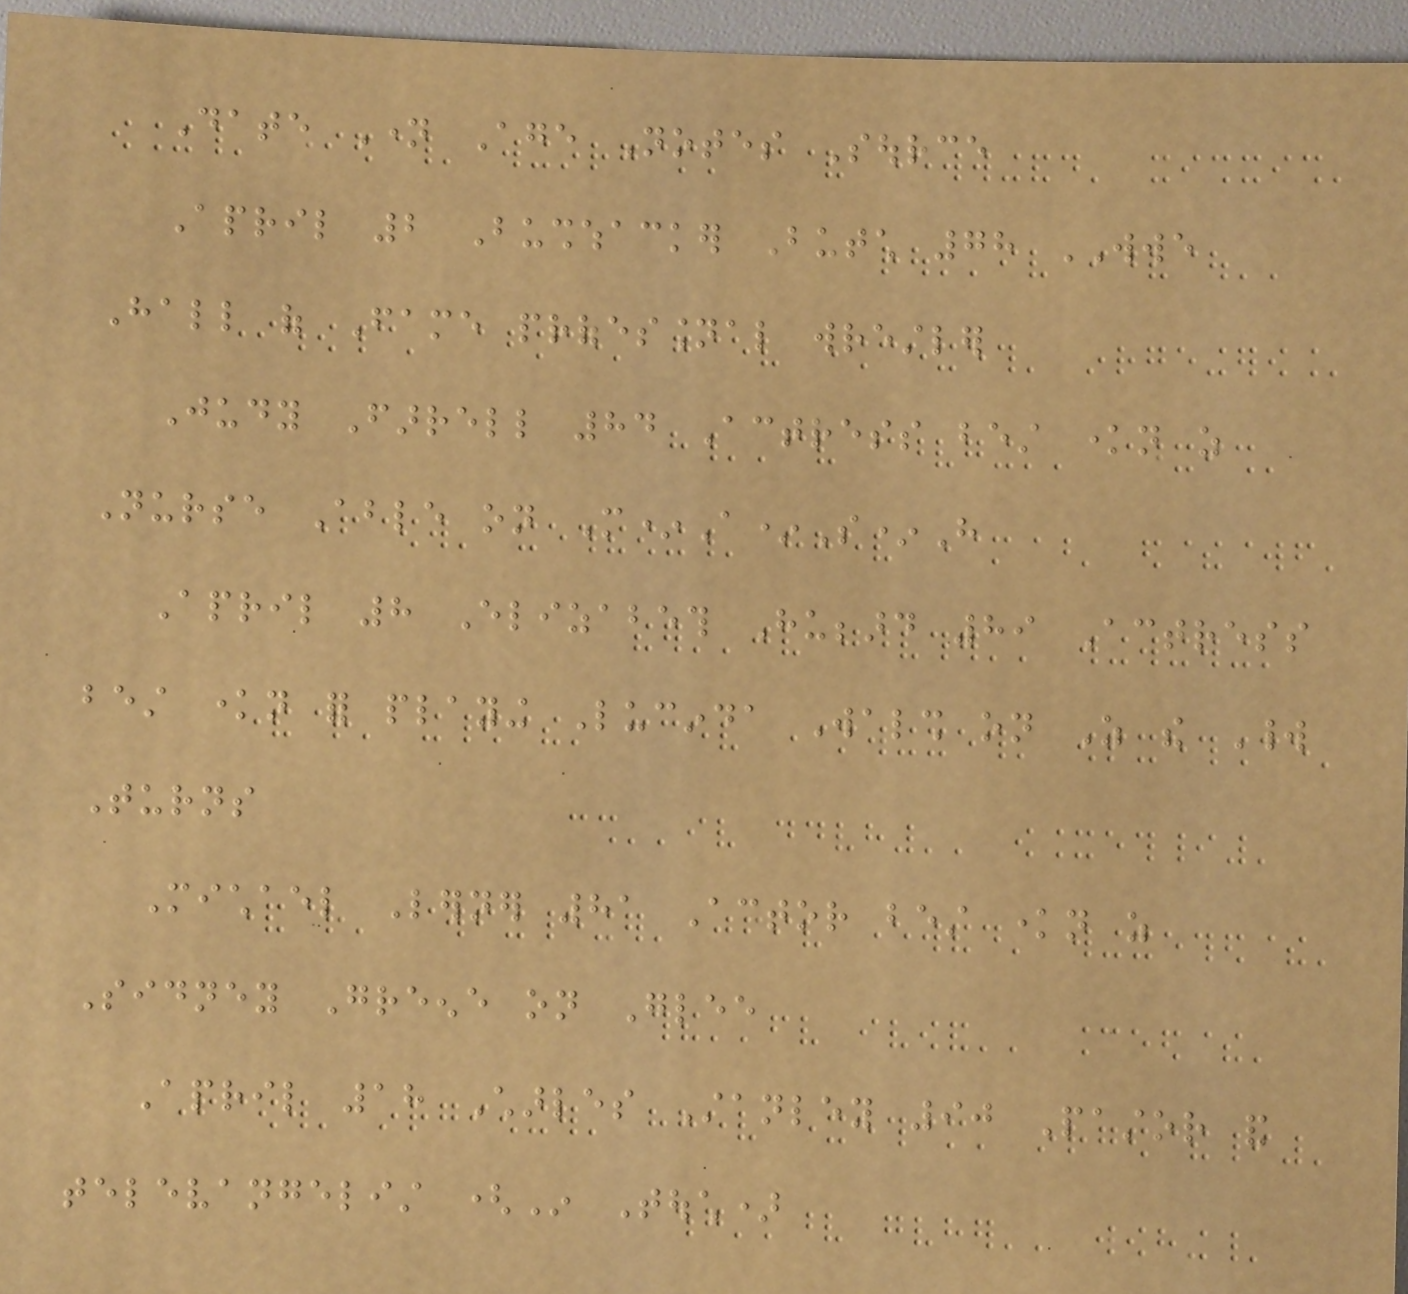Date Name Age Notes Source
April 2 Bushwhacker Butch 78 WWE
Hall of Fame professional wrestler
Judy Farrell 84 Actress best known as
Nurse Able on M*A*S*H
April 8 Elizabeth Hubbard 89 Actress
best known for playing Lucinda Walsh on As the World
Turns
Michael Lerner 81 Actor best known as
Sidney Greene on Glee
April 18 Charles Stanley 90 Pastor and
televangelist (In Touch)
